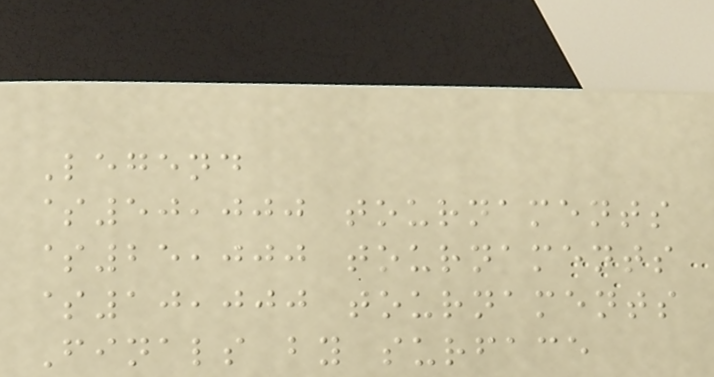Legend
$50,000 tournaments
$25,000 tournaments
$10,000 tournaments
Finals by surface
